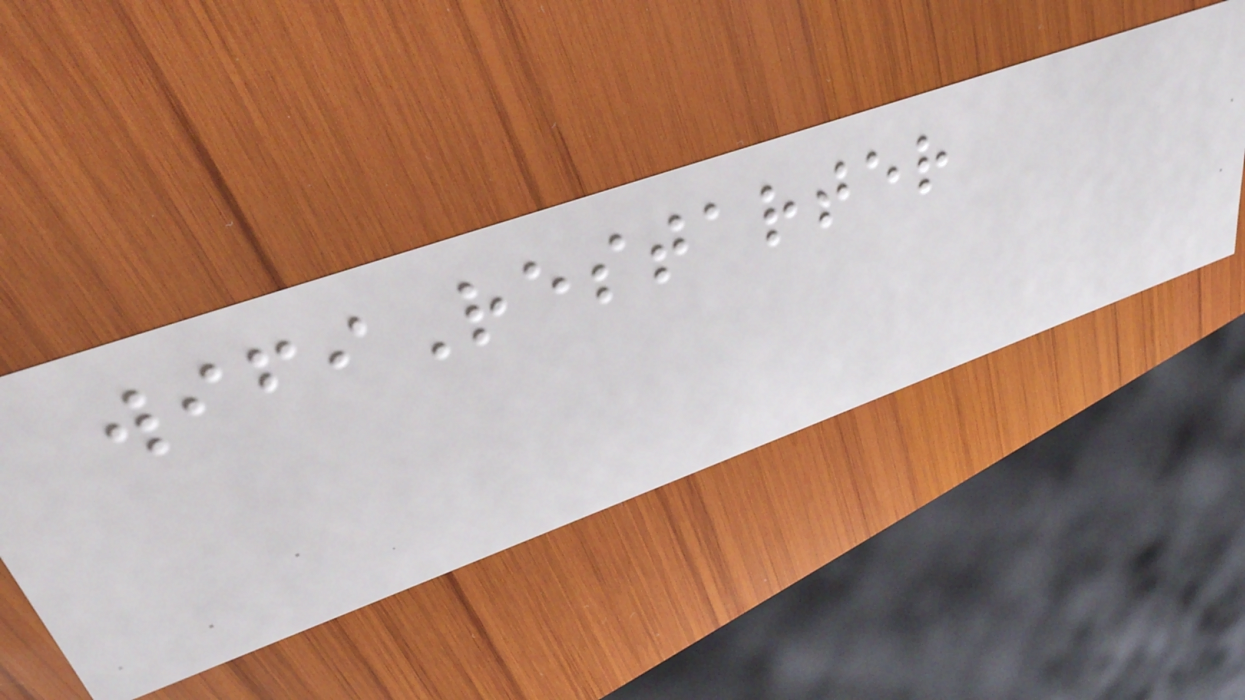wifiRestarter
